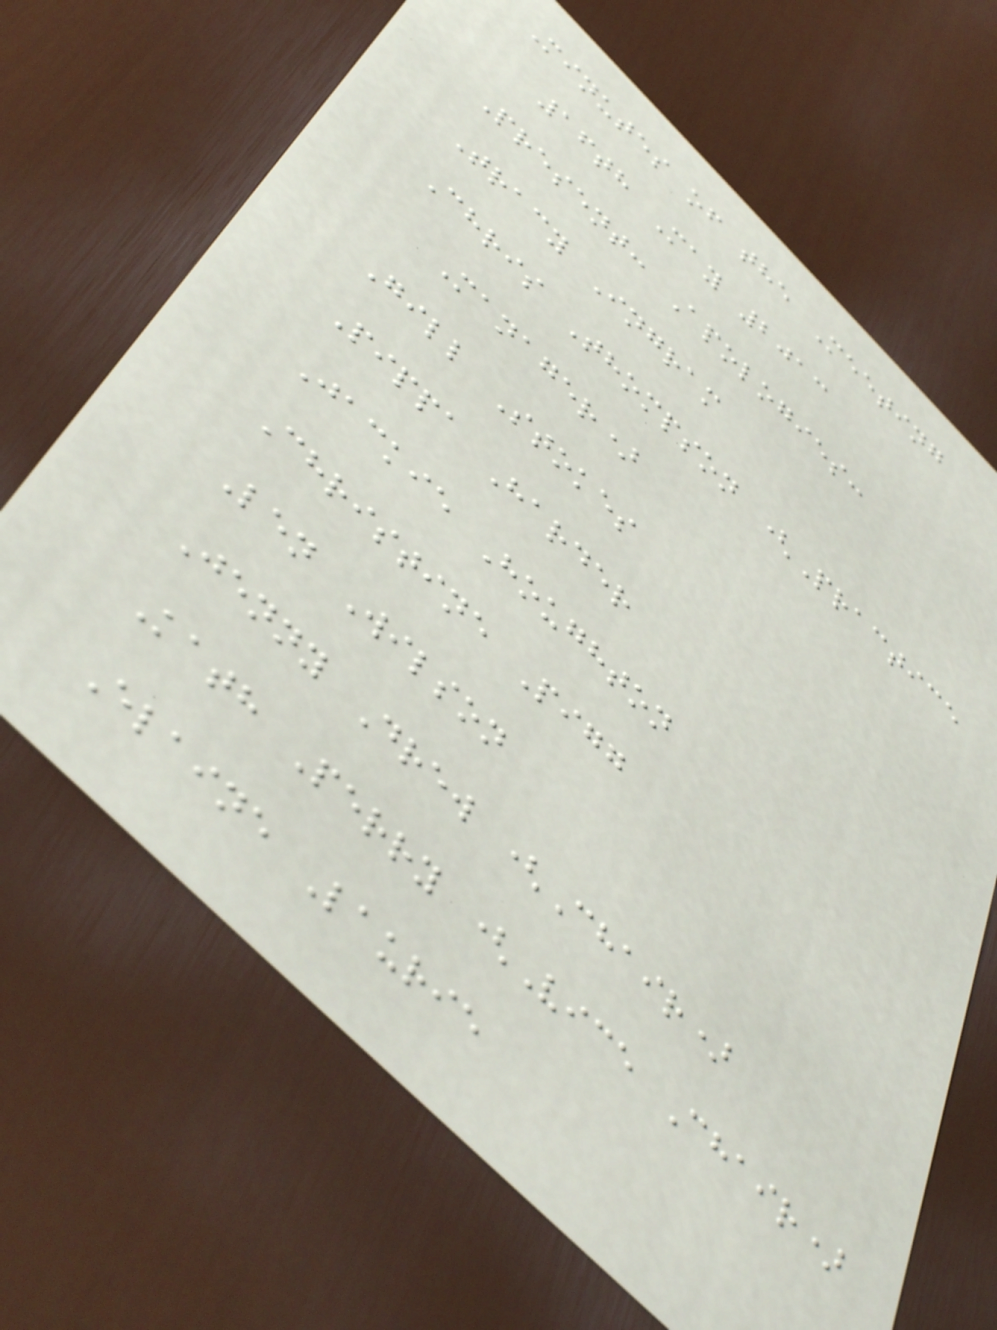Minutes of the Meeting
16th May 2013
Present: Apologies:
Tracy Ingram
Chris Thompson (Practice
Manager)
Gill Stokes
Pippa Harder
Jackie Houghton
Christine Pigg
Len Wilson
Jenny Drew (Chair)
Kath Perry (Vice Chair)
Elaine Laurie
